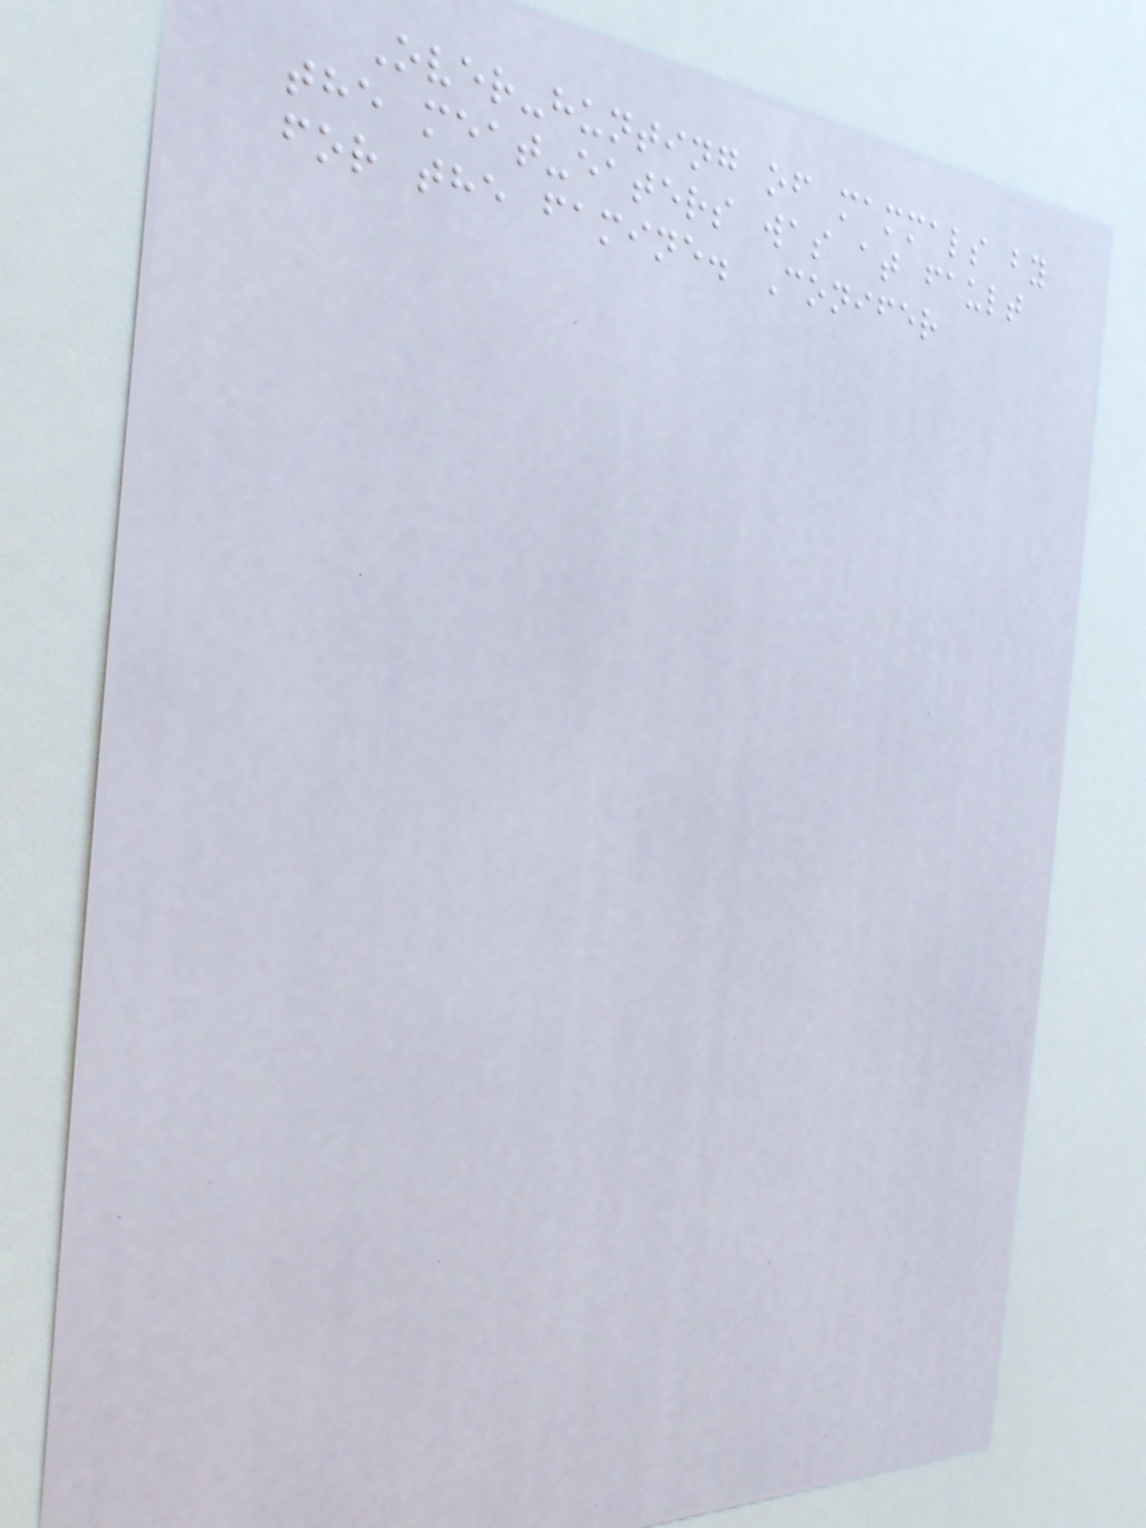Over-hunting of mammals by
the meat-eaters was at fault
for the famine. Conifer
